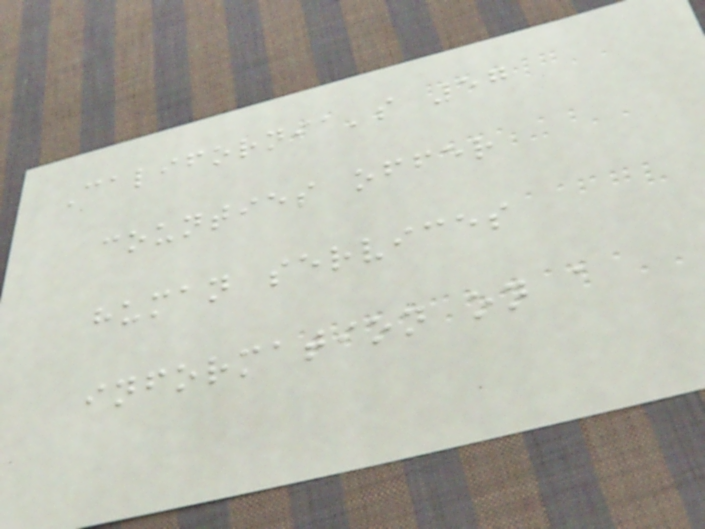California's 57
counties offer
human services
information on a
